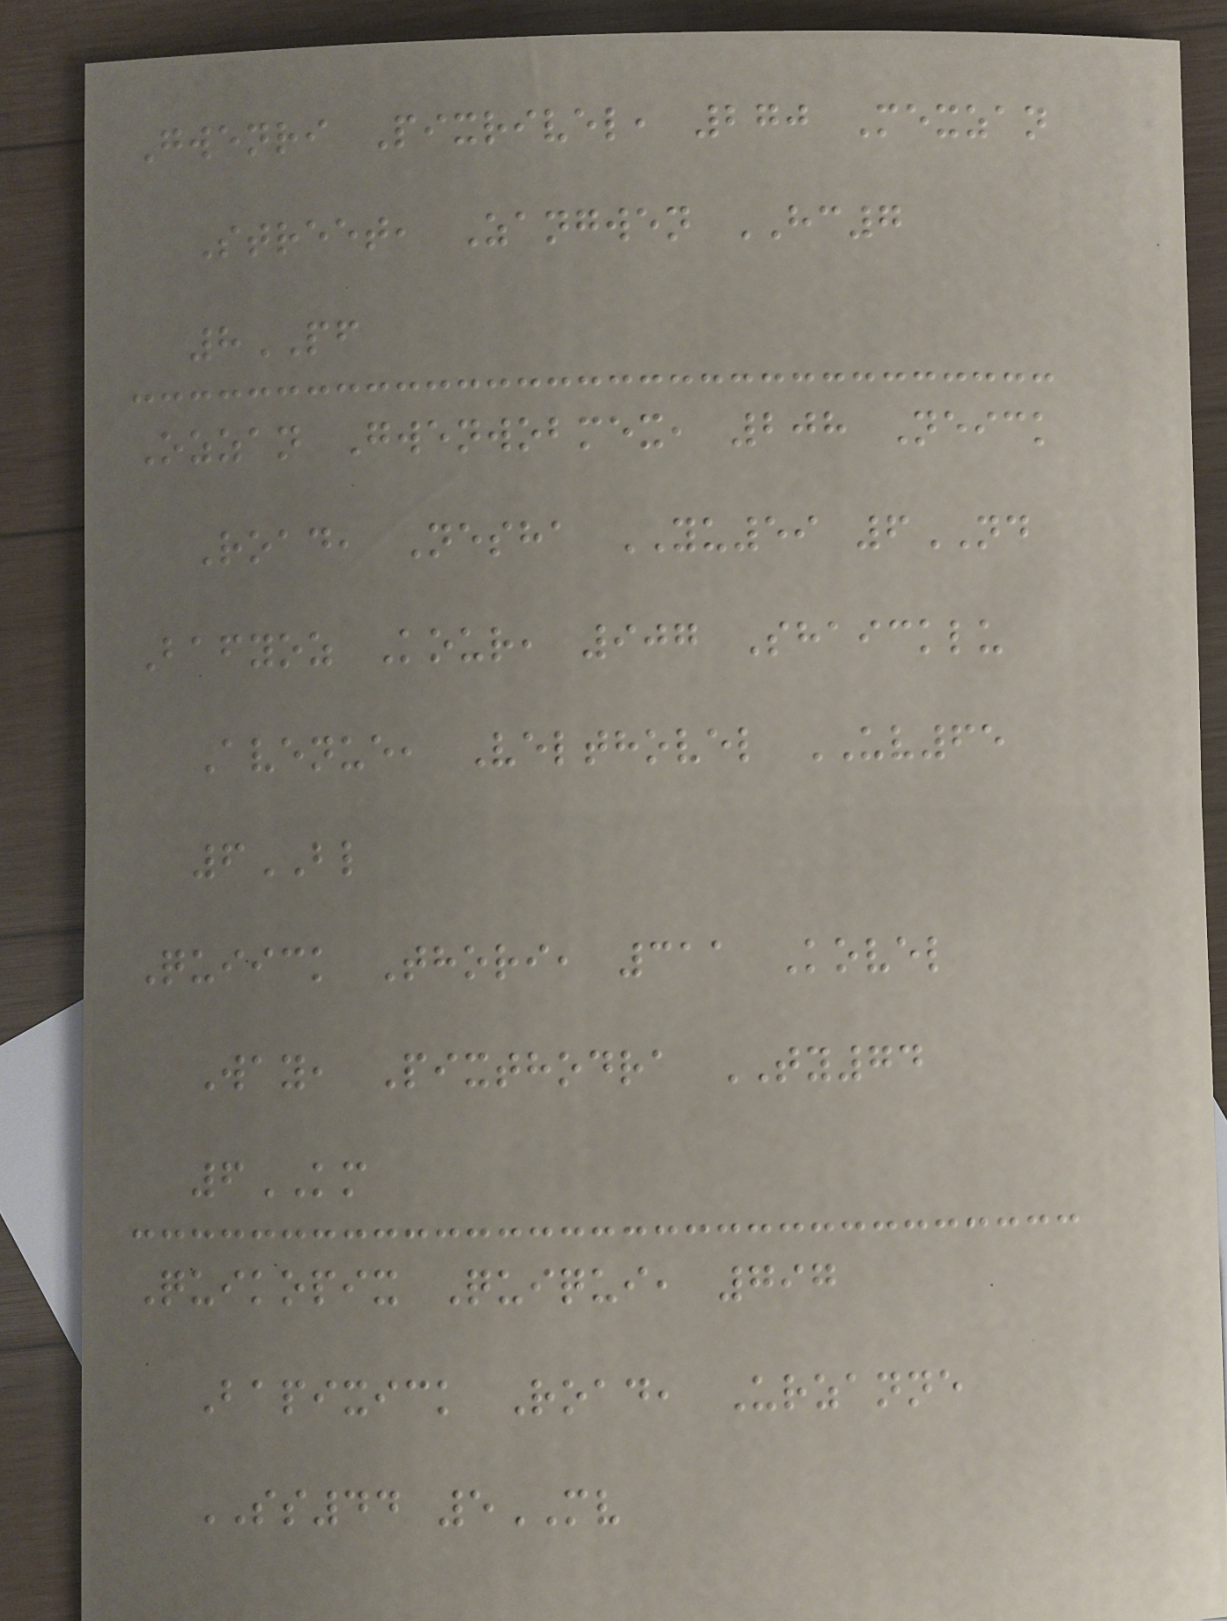Gwenri Pixrivel, 270 Mexzan
Street, Zangwen HC7
8PF
Ozzan Gwenwobmex, 208 Neick
Road, Nesha YU59 6ND
Bafyoz Kour, 907 Shaicklu
Avenue, Velthovel UV65
6BL
Quiick Thori, 311 Kovel
Way, Pixthodra TY74
6KM
Quikopix Quiqui, 797
Bapixick Road, Urzanne
SS44 5MV
